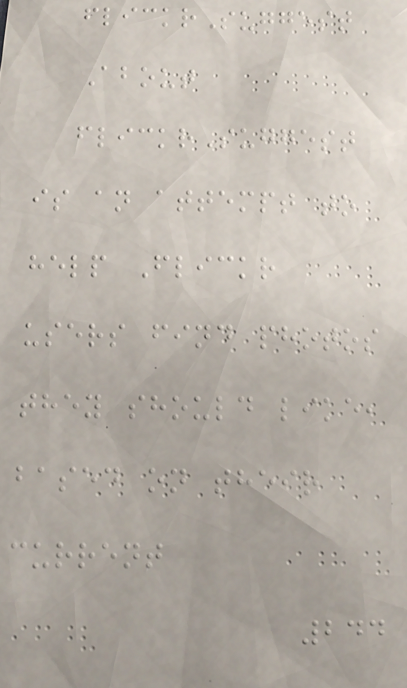flickrSuggest
About
flickrSuggest
is an attempt to
help Flickr
users find photos
they should like,
based on their
current
244
